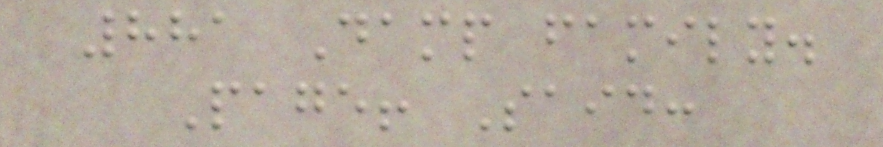881 Damp family.
Page! Said:
